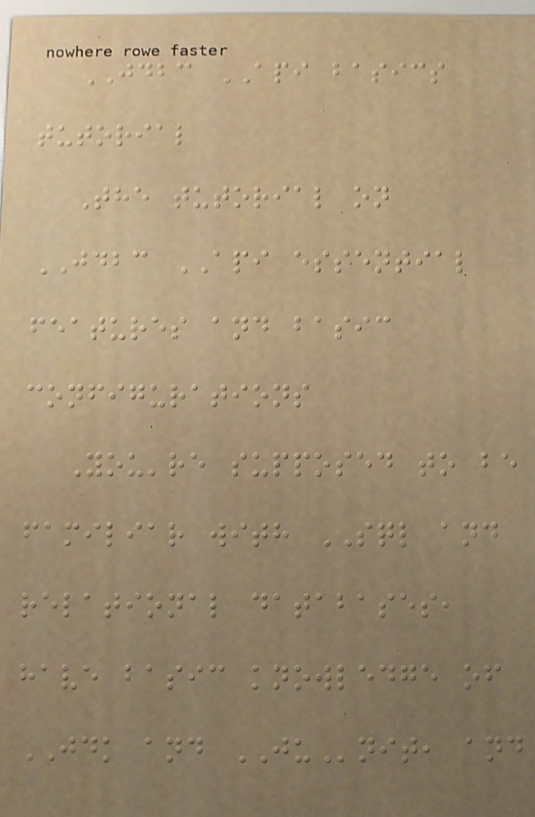JDBC API basics
tutorial
The tutorial on
JDBC API essential
features and basic
configurations
You're supposed to be
familiar with SQL and
relational databases,
have basic knowledge of
JDK and JUnit, and
